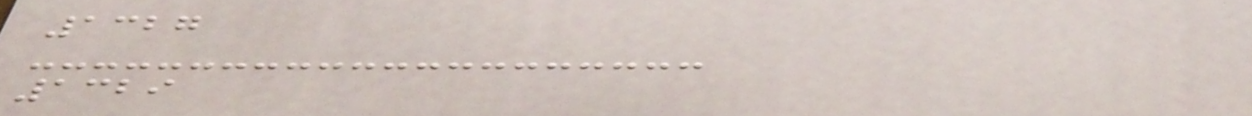1327
1329
